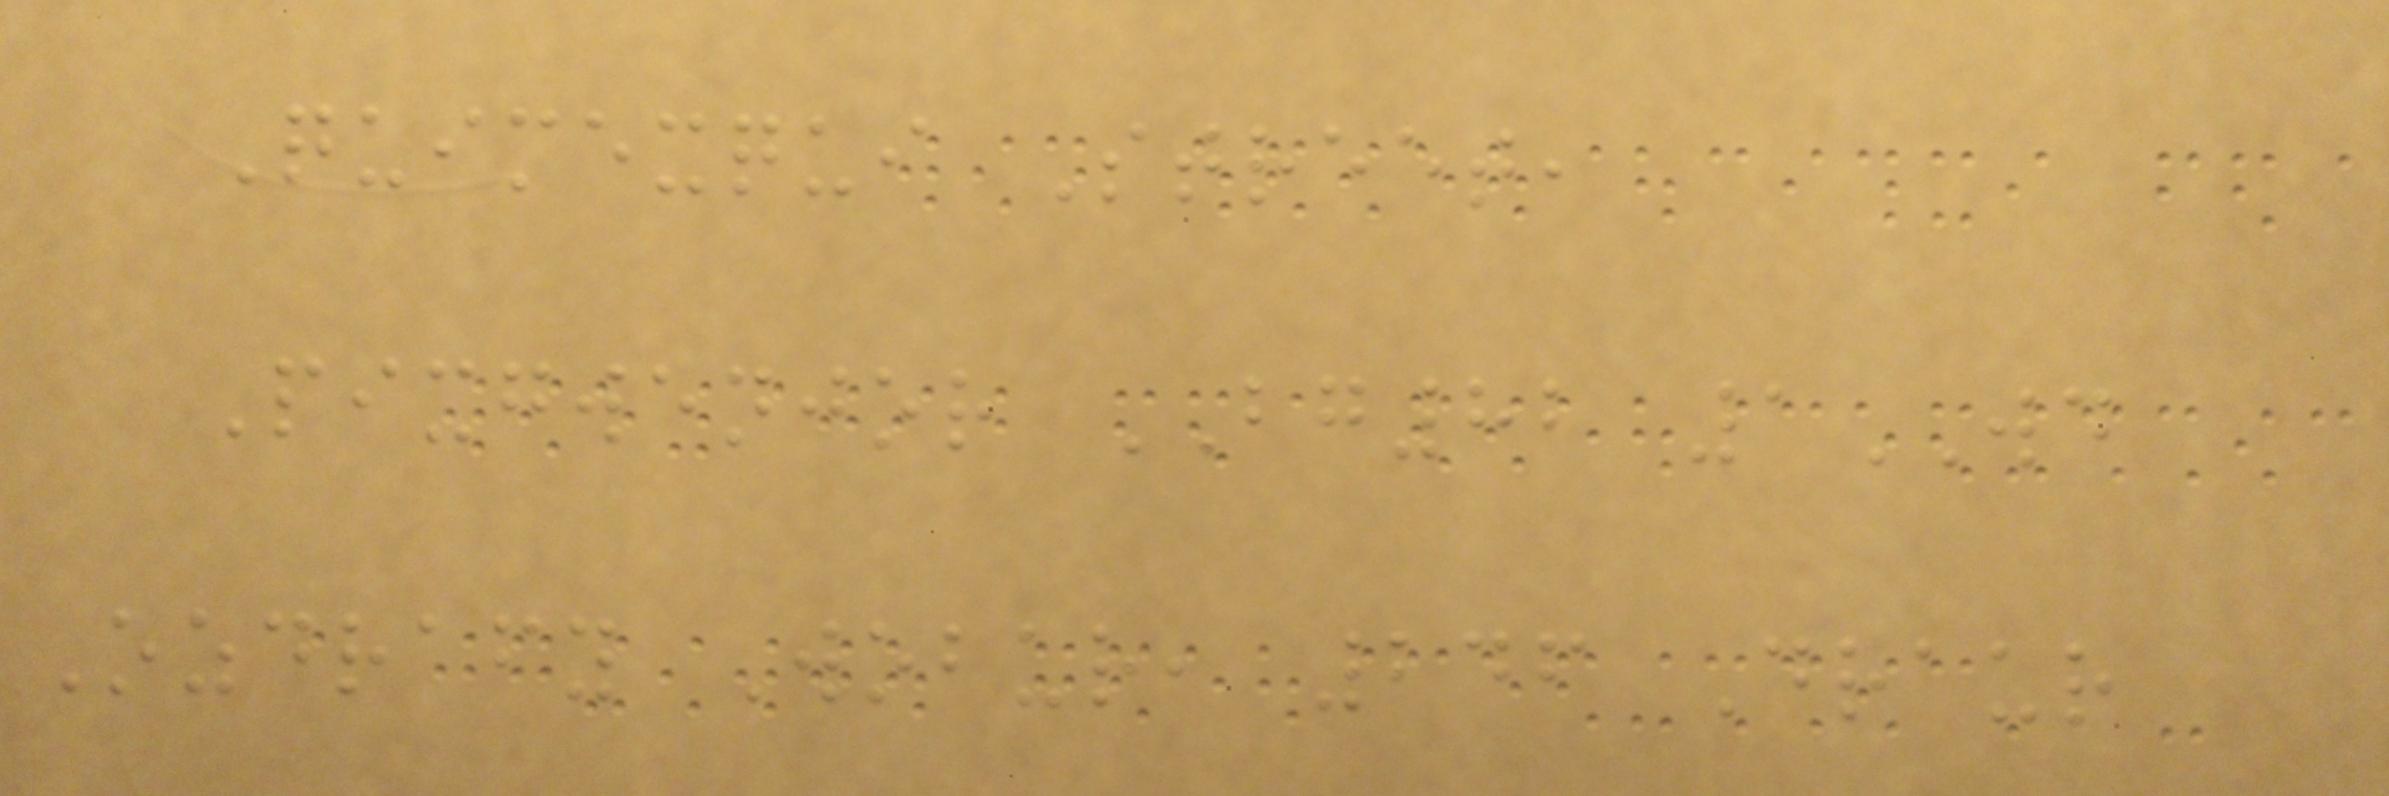Quimexqui Street,
Pixgwenjor BG82 1WD
Ozdrafy Wobur, 246 Draur
